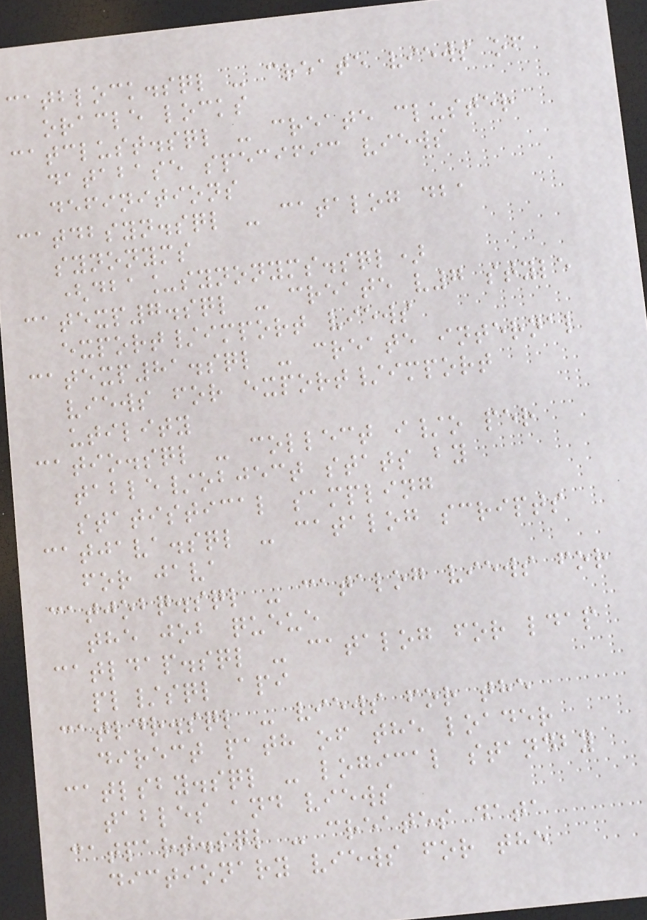catblock.sql - create views of
oracle locks
catclust.sql - create cluster
database specific views
definitions
catdbsyn.sql - catalog dba
synonyms
(dba_synonyms.sql)
catexp7.sql - create v7 style
export/import views
catexp81.sql - create internal
views for export/import
utility
catio.sql - collect i/o per
table/object stats by
statistical sampling
catjava.sql - catalog scripts
for java
catjobq.sql - catalog views for
the job queue
catldap.sql - catalog for ldap
pl/sql api
catldr.sql - views for the
direct path of the loader
catlsby.sql - logical standby
tables and views
catpart.sql - creates data
dictionary views for the
